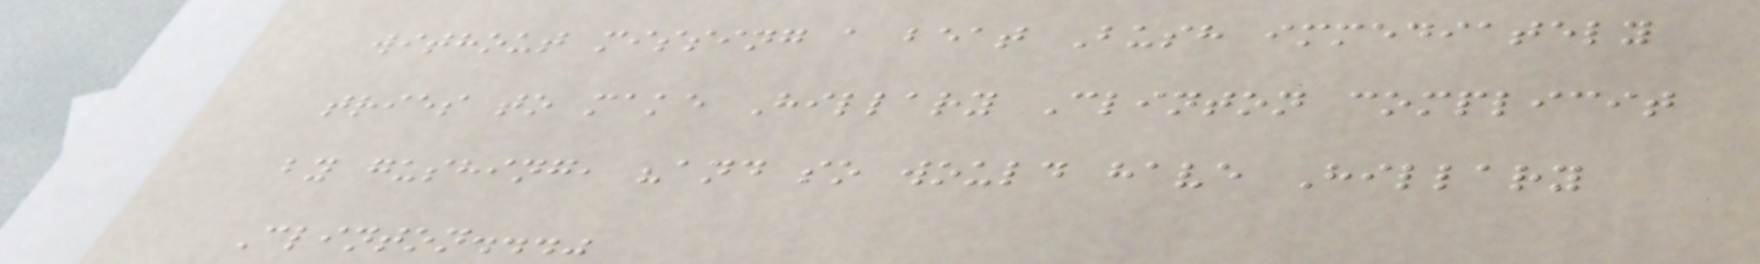without missing a beat Bush immediately
tries to make Hillary Clinton complicit
by gushing, "and so would have Hillary
Clinton..."
